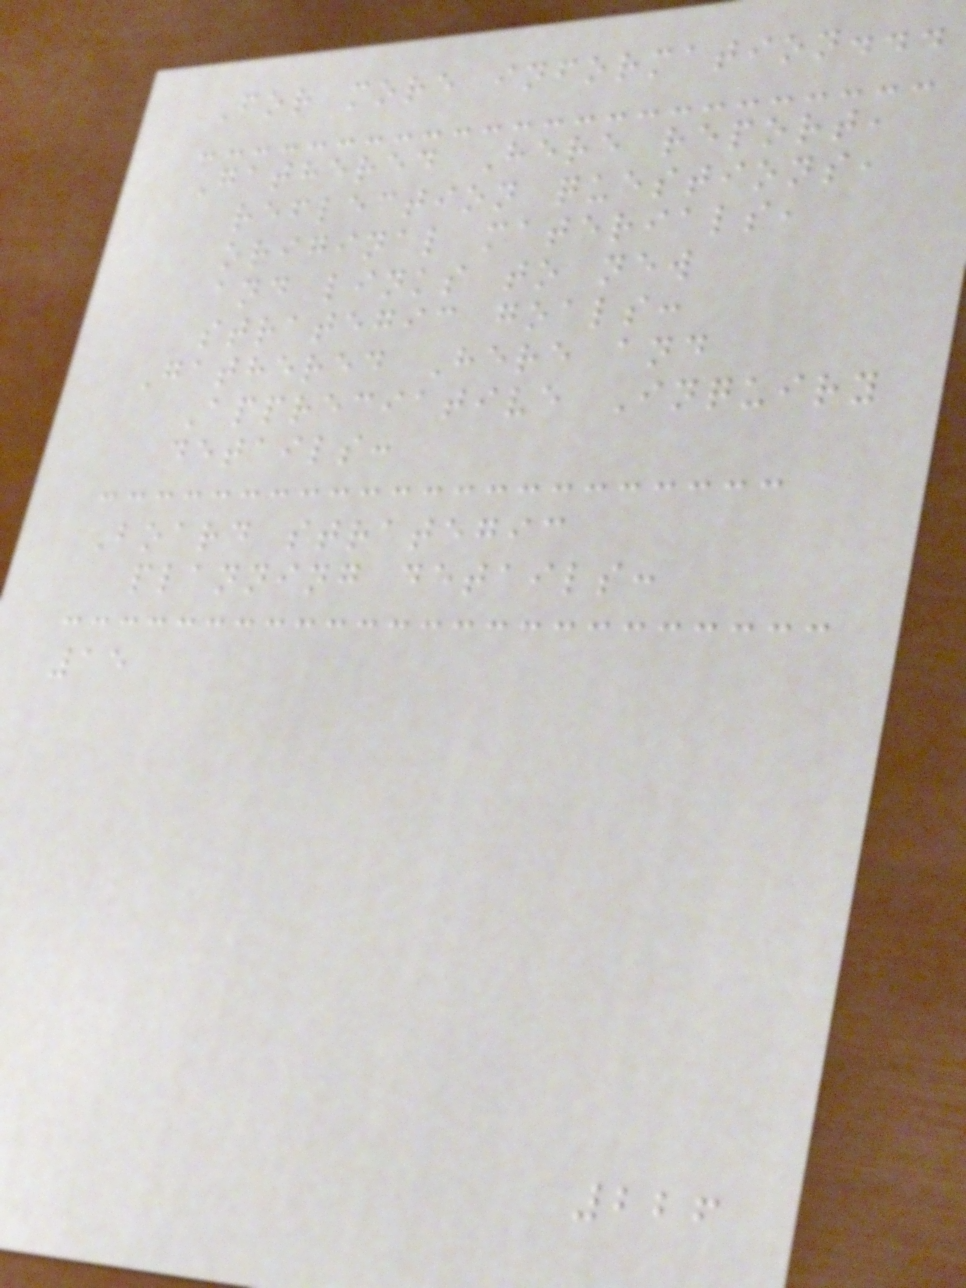For more information...
Gathered Here report,
reflection questions,
original materials,
and links to new
strategic goals:
Gathered Here and
Appreciative Inquiry
details:
Board strategic
planning details:
15
226
